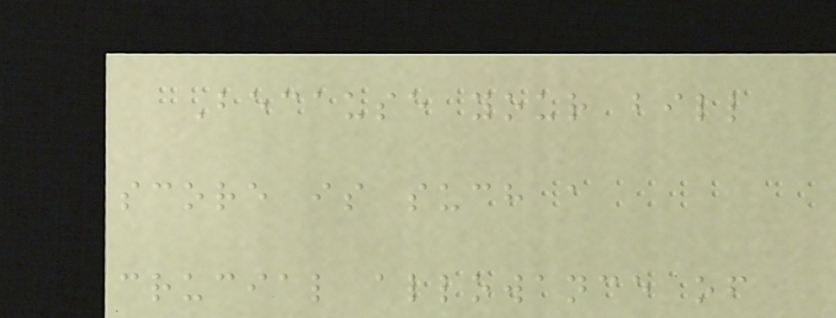Because your bill
score is such a
crucial allowance of
